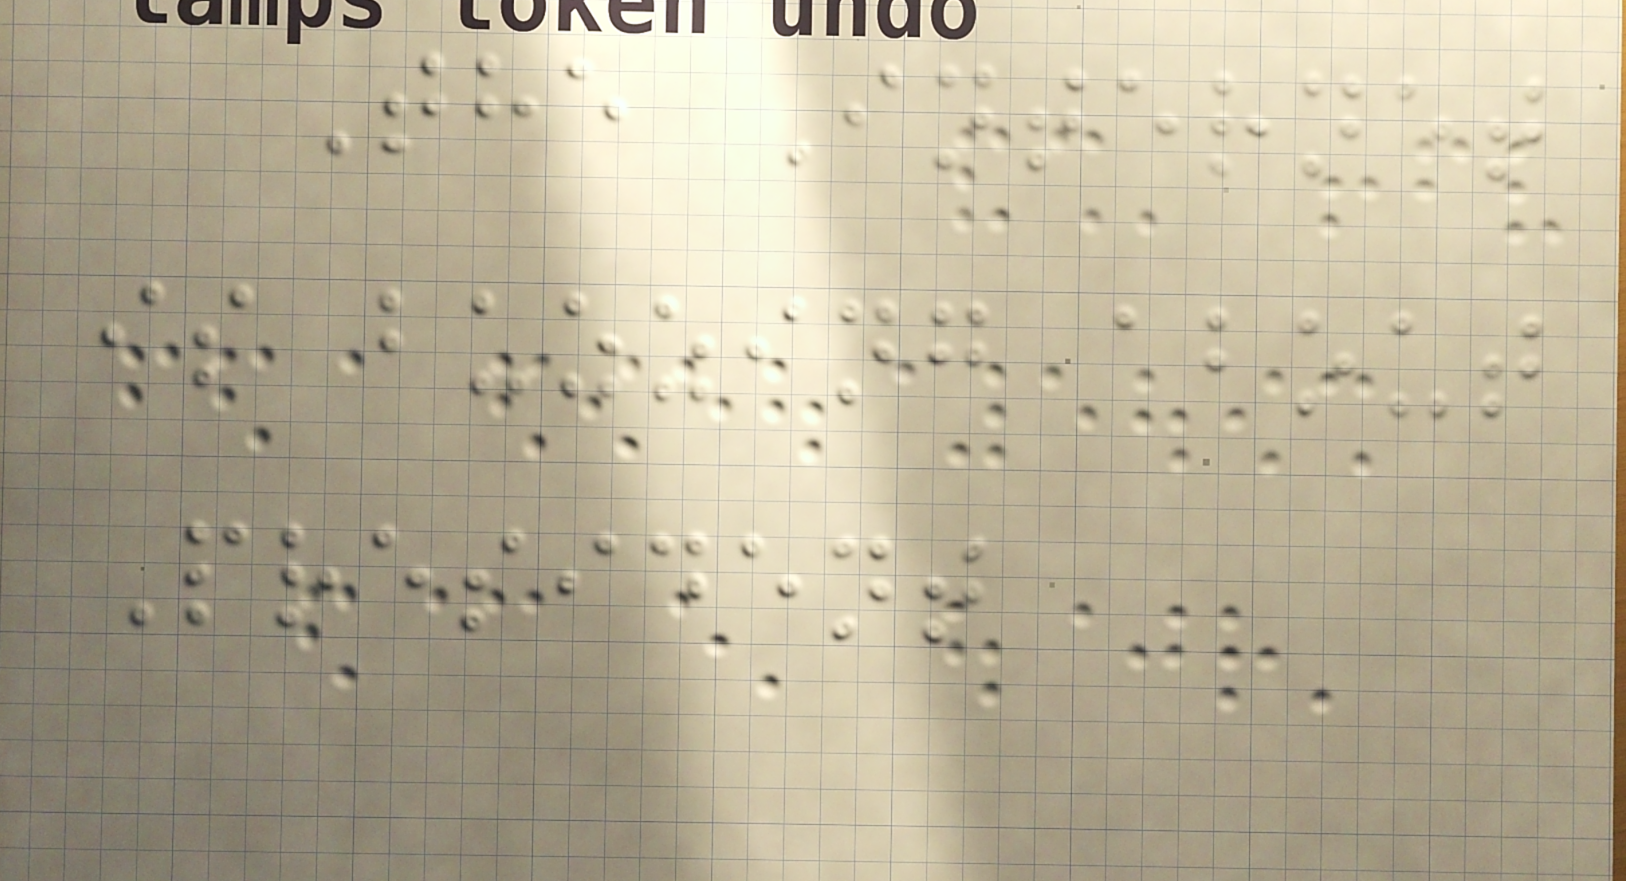The Internet
is buzzing about
President
